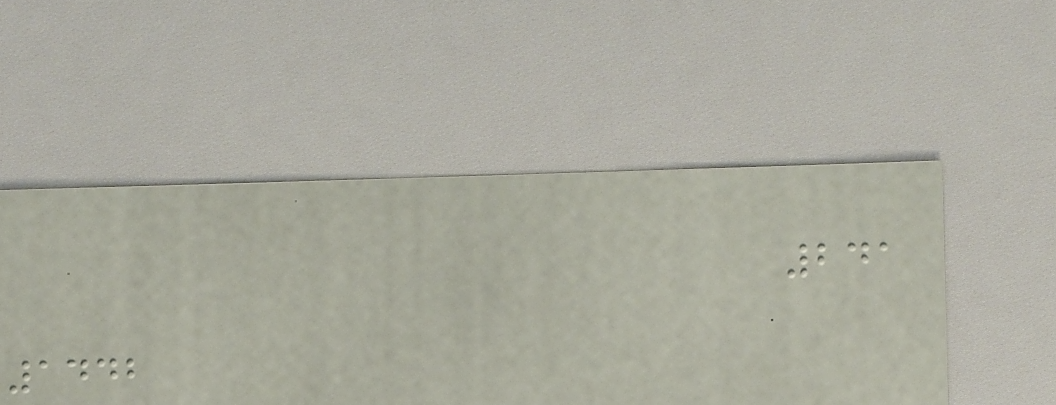241
1442
